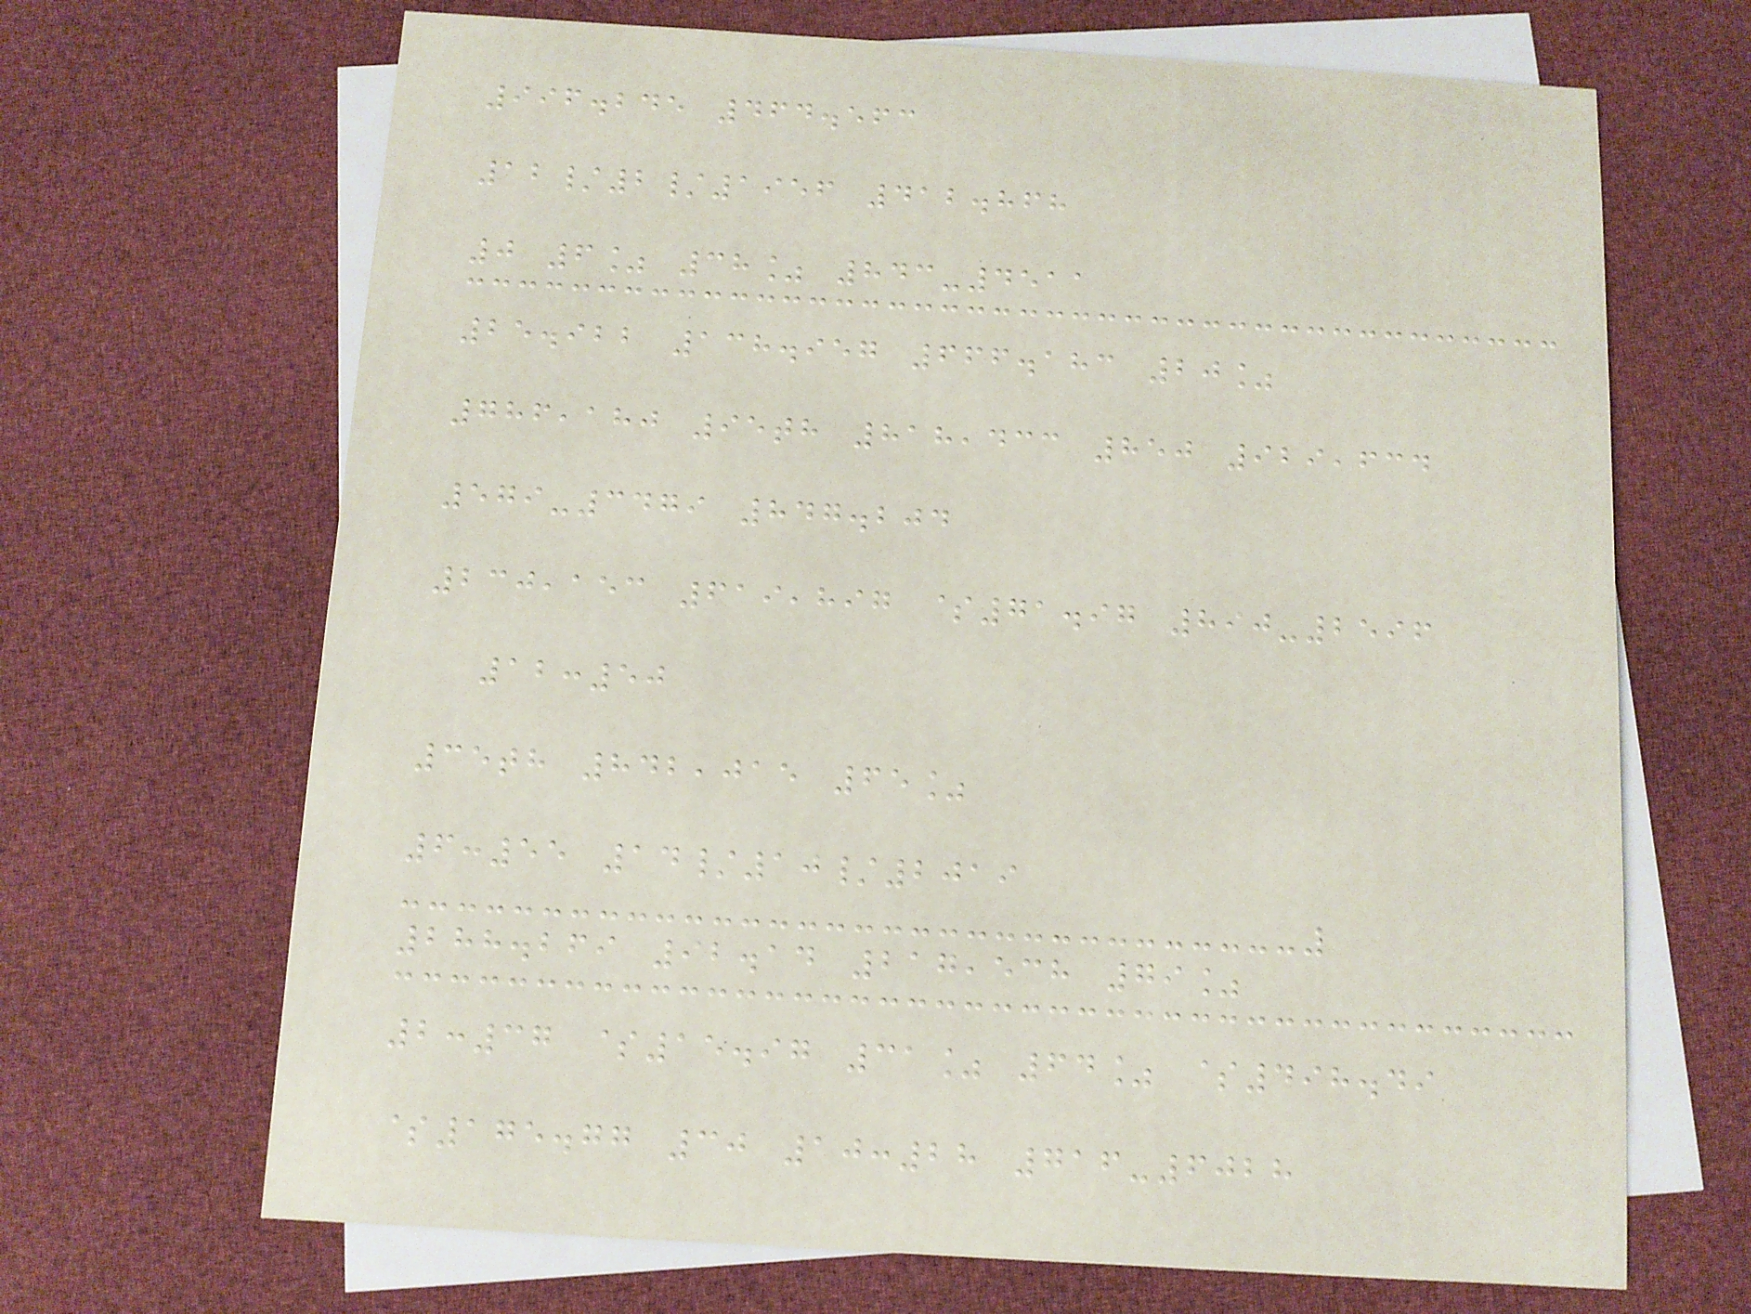996.245 464.563
12/2/1956 412.868
0 6% 38% 843-4511
25.922 138.957 666.183 20%
786,180 95th 818,433 850 929,634
579-3479 847.204
230,153 619,897 $71.97 890-2596
12:50
35th 842,015 65%
6:55 14/10/2019
288.269 92.14 217,538 79%
2:37 $15.97 31% 64% $498.49
$175.77 30 10:28 716-6028
